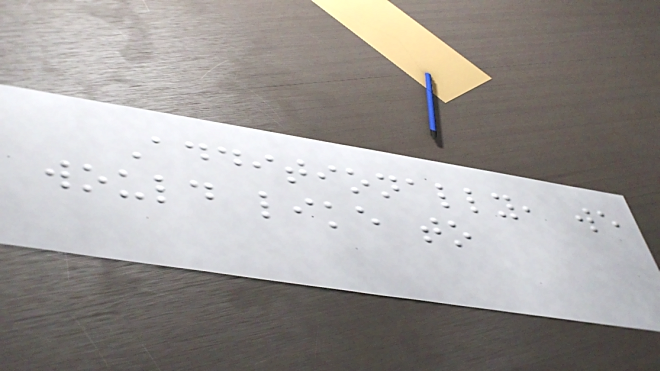Additionally, we
would like to
